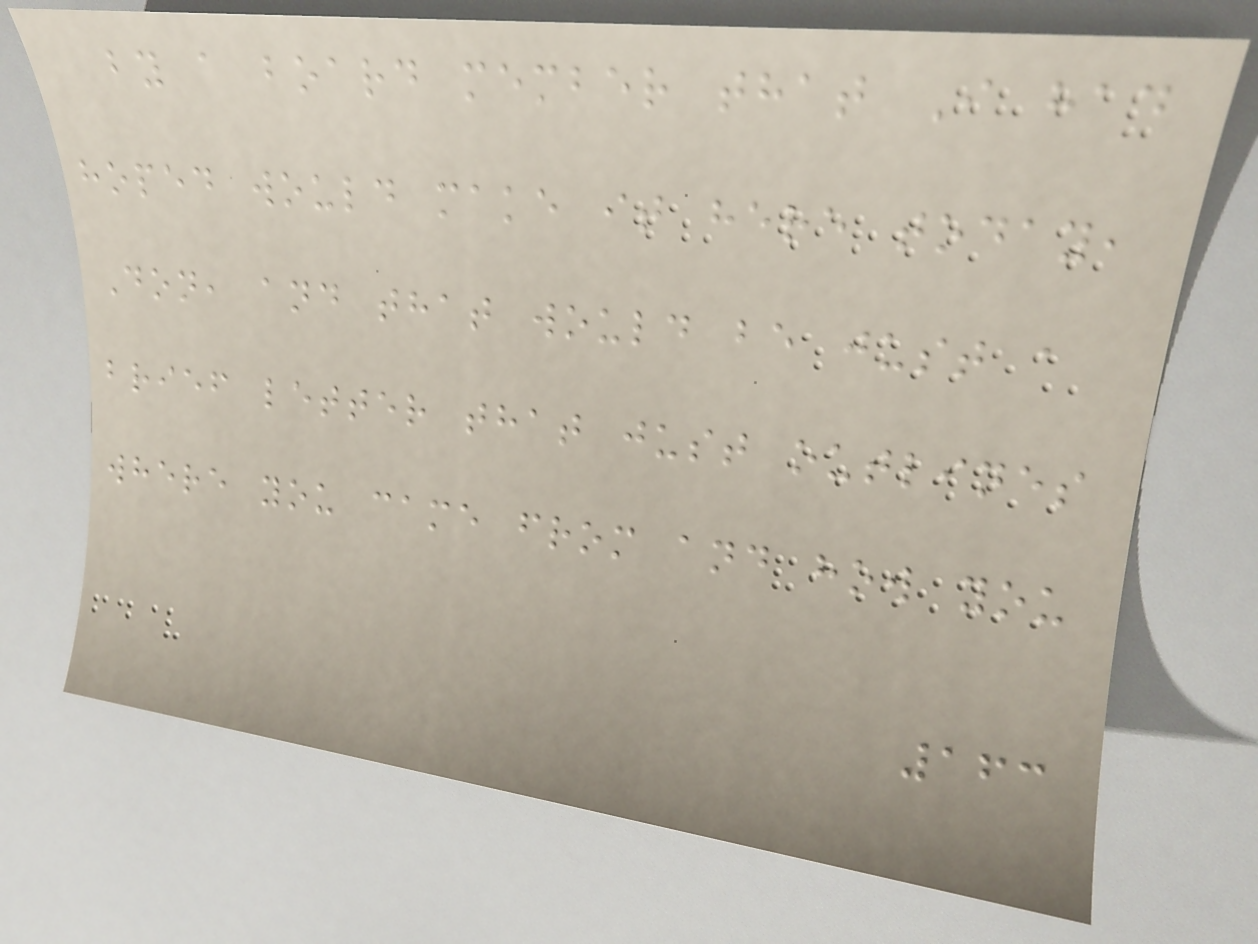by a board member that I had
hoped would make it here today,
Don, and that would be just a
brief letter that just outlines
where you came from and how you
163
